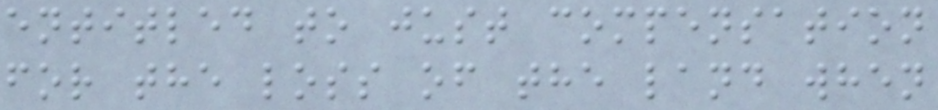entitled to just compensation
for the loss of the land when
